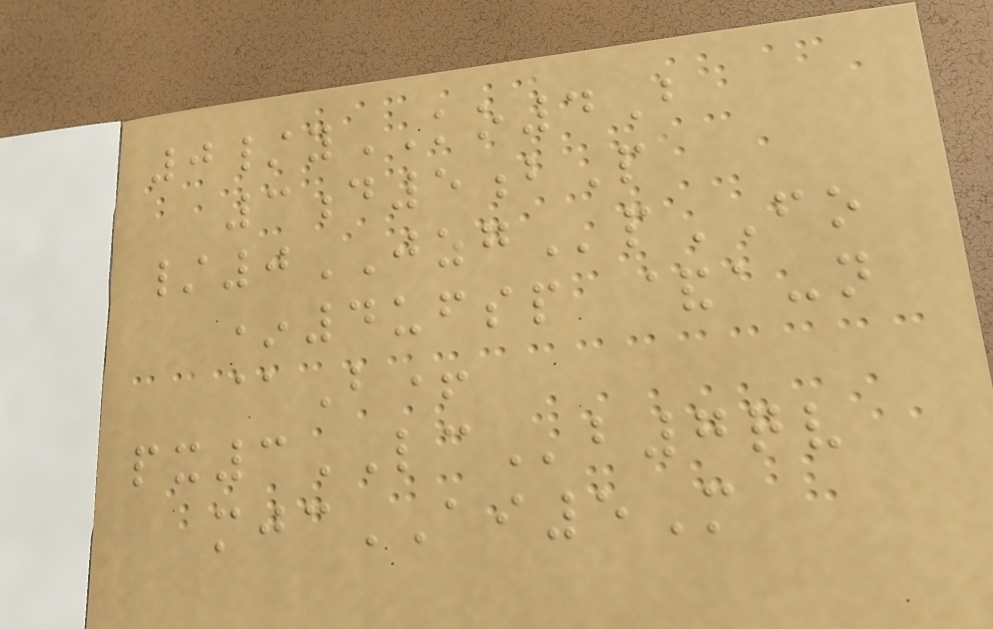0/yKO4B
3d5bP
/0JZGpFO
*4ufsp &a-n
@B+
px3LCb7qv
mjcAI5M
